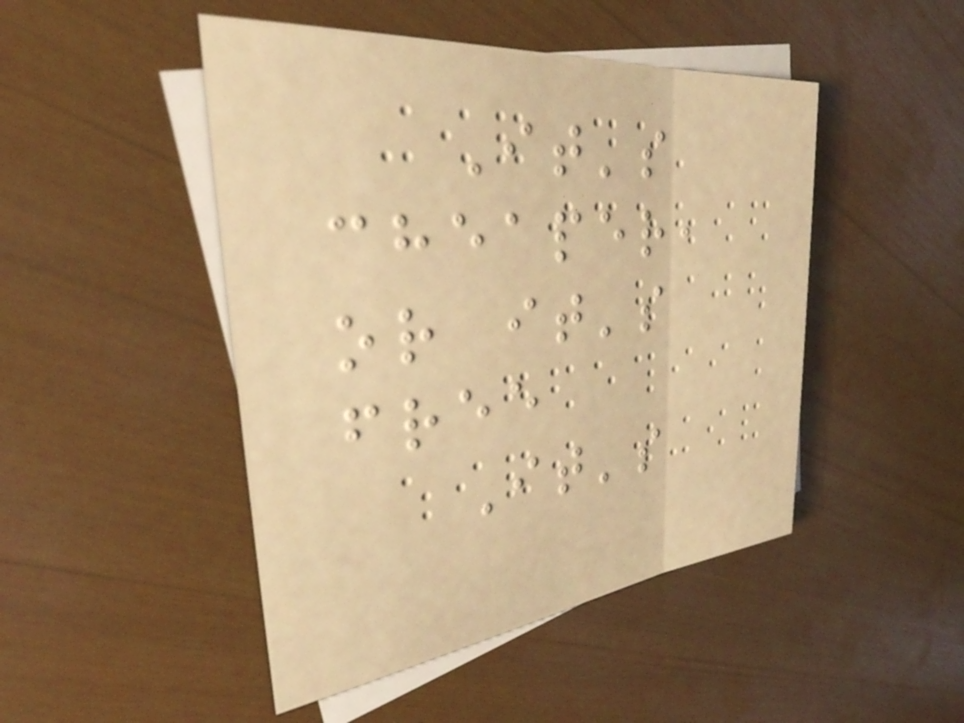It's
cheaper,
or it's
free
It's
